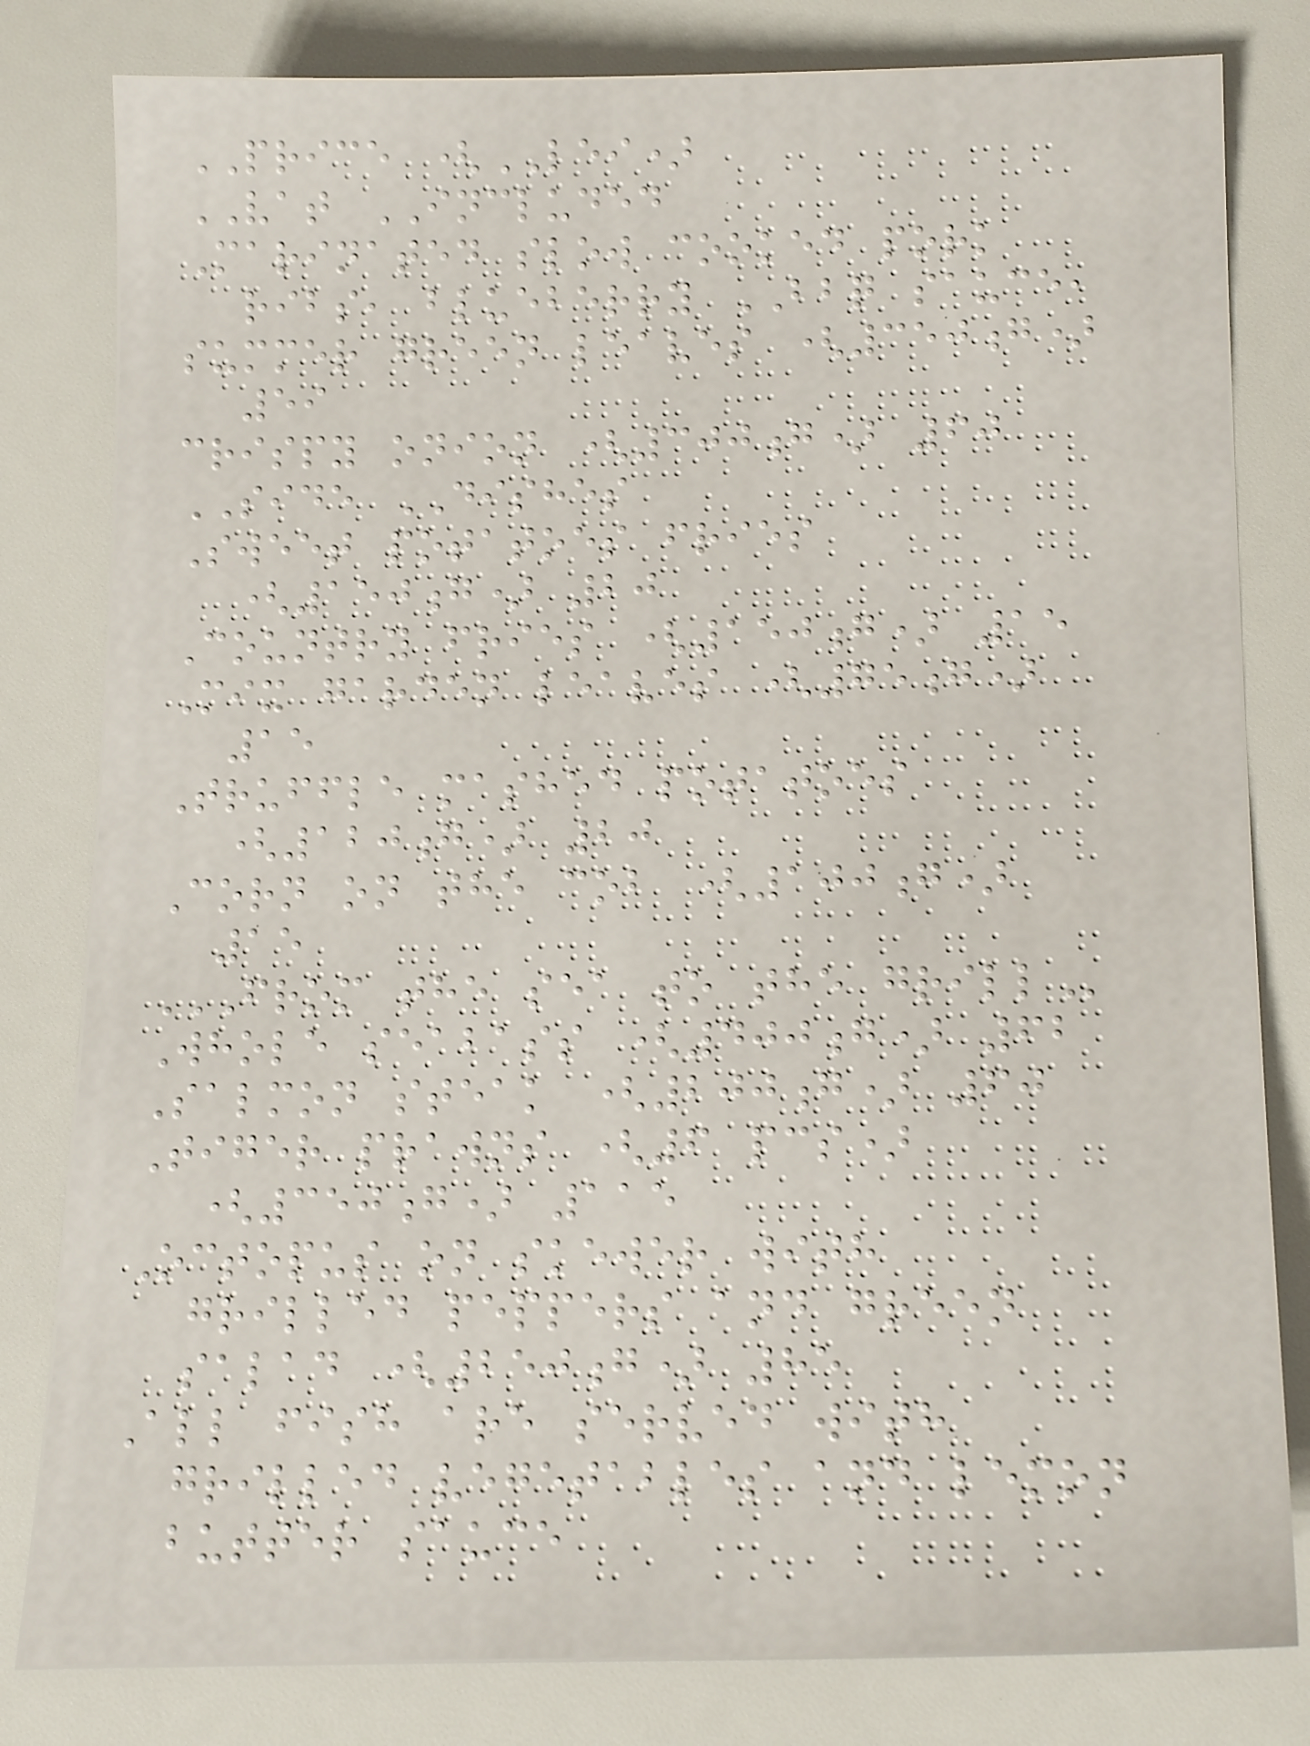PRICE (LEI)
VAT INCLUDED
Marinated slow cooked pork
ribs, blueberry BBQ sauce,
summer green leaves (350g)
59
crispy onion (300g) 60
SIDE DISHES
Sweet potatoes fries
(150g) 20
Country fries (150g) 15
Mix garden leaves (75g)
15
Truffle mashed potatoes
(120g) 20
Corn on the cob (100g)
15
FROM THE SEA TO THE GRILL
Whole seabass (400g) 62
Salmon steak (200g) 60
Tiger prawns (6 pcs)
(350g) 115
Octopus on skewer with
grilled peppers and green
salad (250g) 85
All fish are served with
grilled vegetables and lemon
butter sauce
